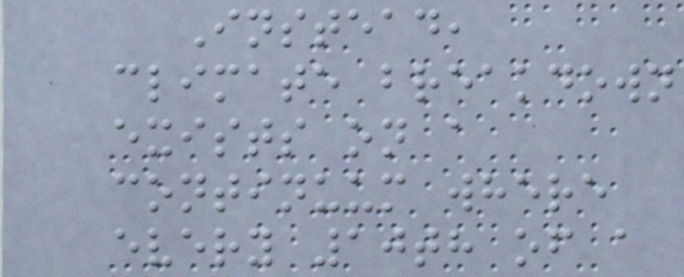Instead,
climate breakdown
exists on a
continuum where
every 10th of a
